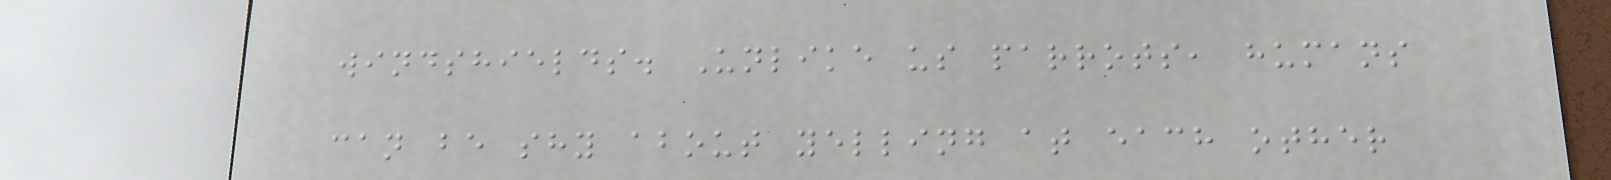windshields. Unlike us parrots, humans
can be shy about yelling at each other
